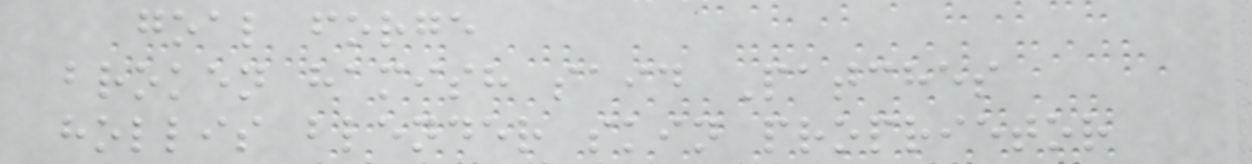goal forge
broken hamish said Patches
hollis blender skin proprietor
